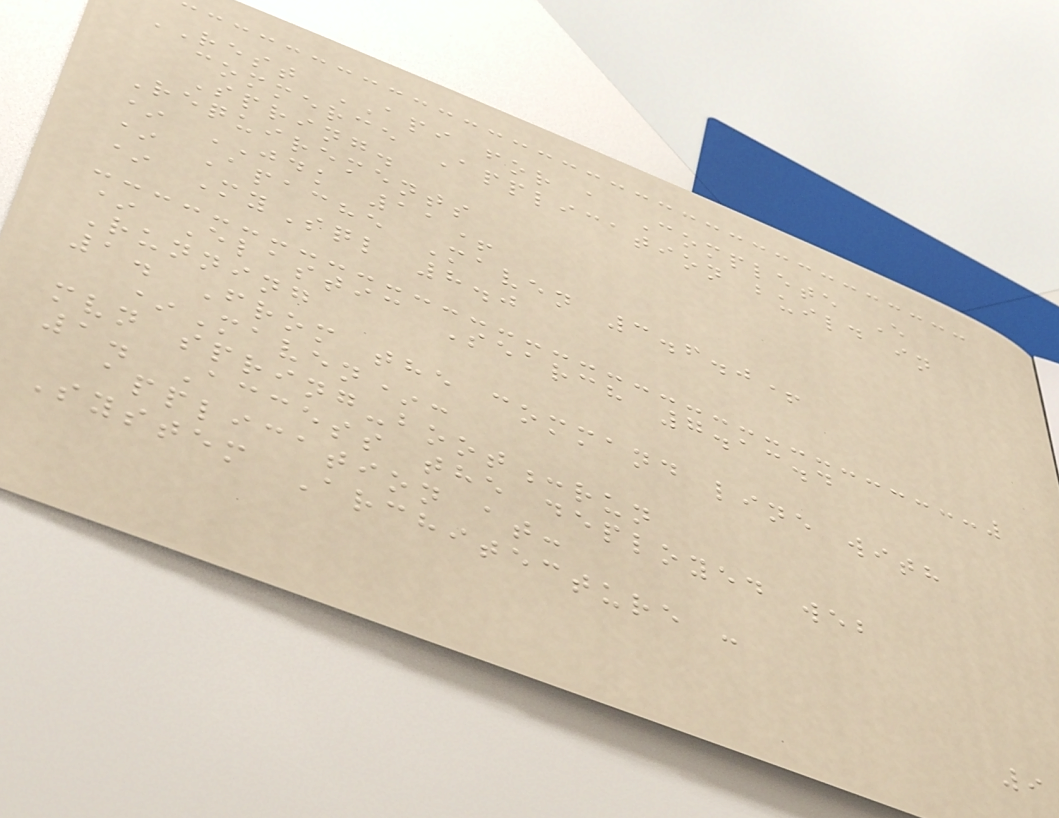REST API for a Complete E
commerce Application build in
Spring.
Requirements
* JDK 11+
* Apache Maven 3.6.0+
* MySql 8.0
* Elastic Search 7.13.4
Running
1. From the command line with
*Maven*:
mvn spring-boot:run
1. Access the deployed web
application at:
System Architecture :
9
